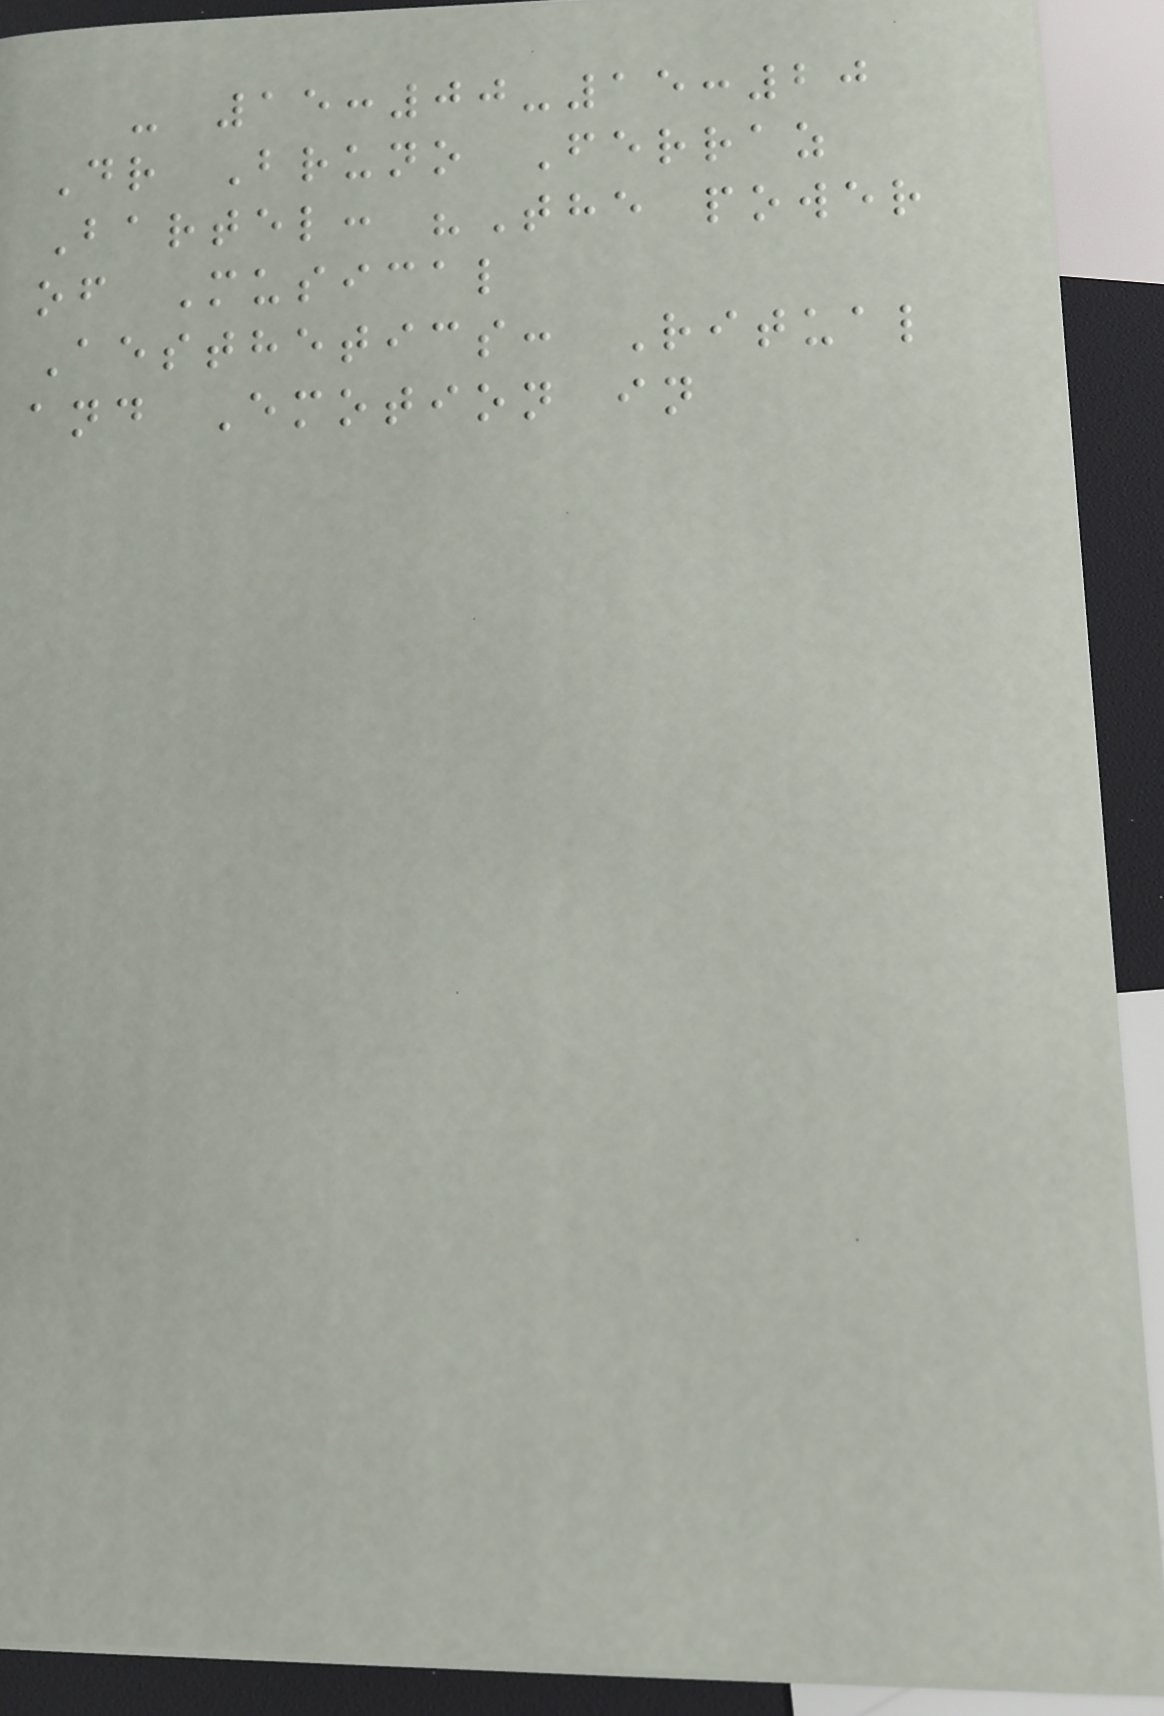- 15:00-15:20
Dr Bruno Ferraz
Bartel: "The power
of Musical
Aesthetics: Ritual
and Emotion in
